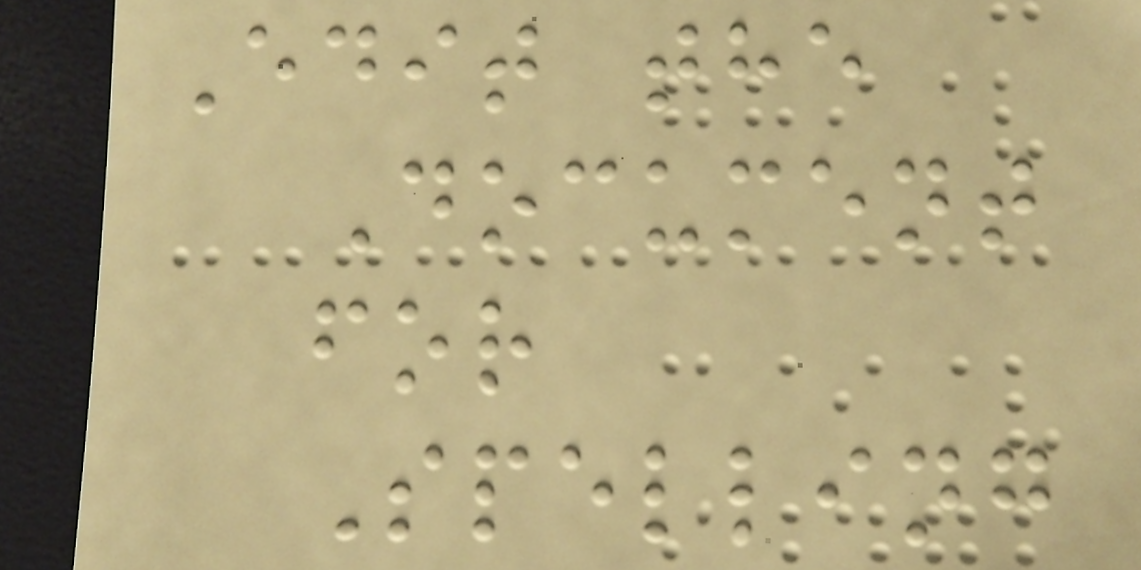Edit the
Document
for
Spelling
